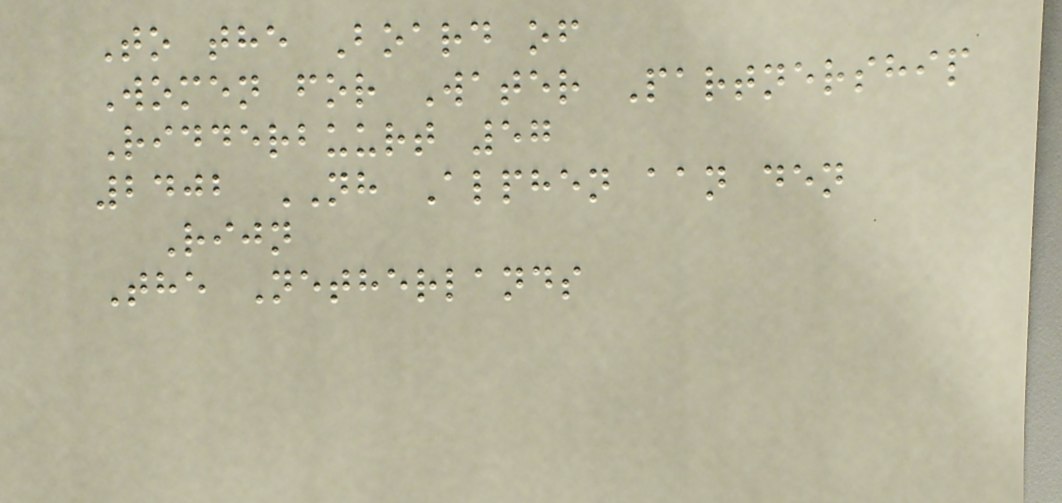To the Board of
Women for Water Partnership
Ridderbuurt 57
2402 NH Alphen aan den
Rijn
The Netherlands
